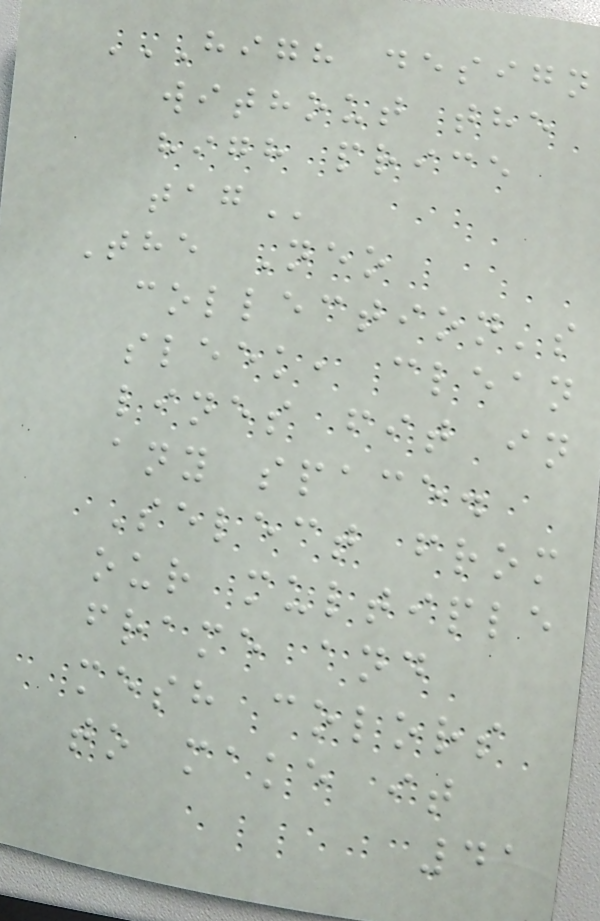HIGH DESIGN
WITHOUT THE
HIGH PRICE
TAG
The Neo
collection's
sleek, clean
lines fit in
any space.
Select from
our multiple
frame and
mesh colors
to make it
41
